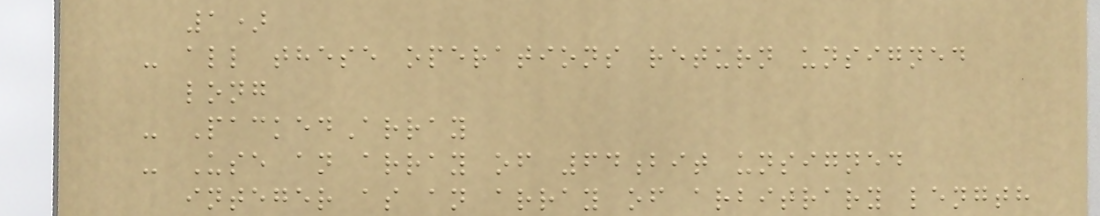1)
- all these operations return unsigned
long
- PackedArray
- Use an array of 64bit unsigned
integer as an array of arbitrary length
